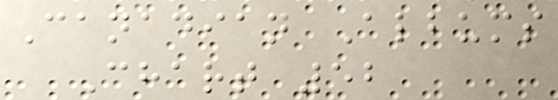Canadian Albums
Chart 52
